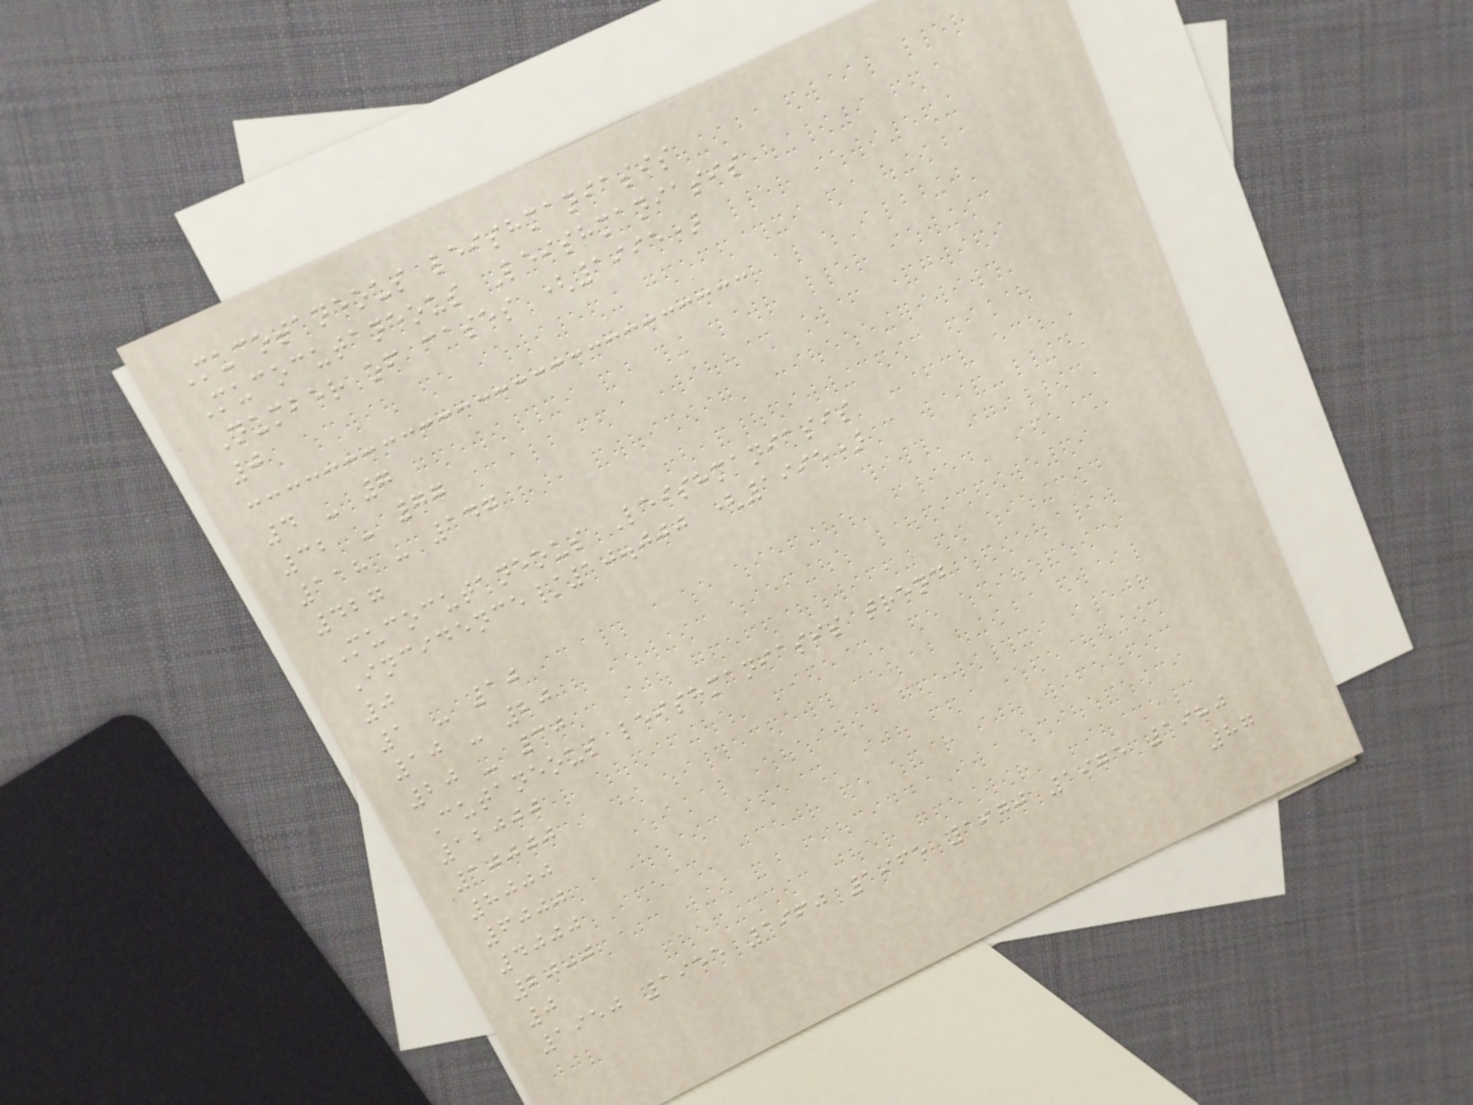Mucotaneous leishmaniasis
Mucocutaneous Leishmaniasis
Number of cases (1995)
0
4 - 7
32 - 77
118 - 147
427
Mucocutaneous Leishmaniasis
Incidence/10.000 (1995)
0
1 - 10
10 - 20
20 - 30
Cutaneous leishmaniasis trend
12000
10000
8000
6000
4000
2000
0
1950 1955 1960 1965 1970 1975 1980
87
